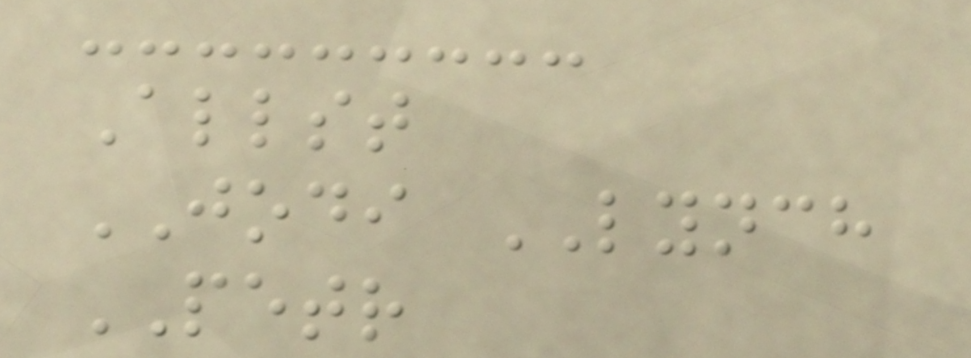Allst
JODI LYNCH
PETR
